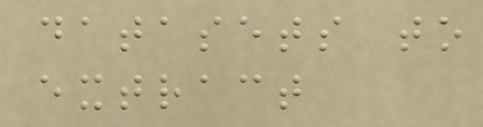datasets to
extract
